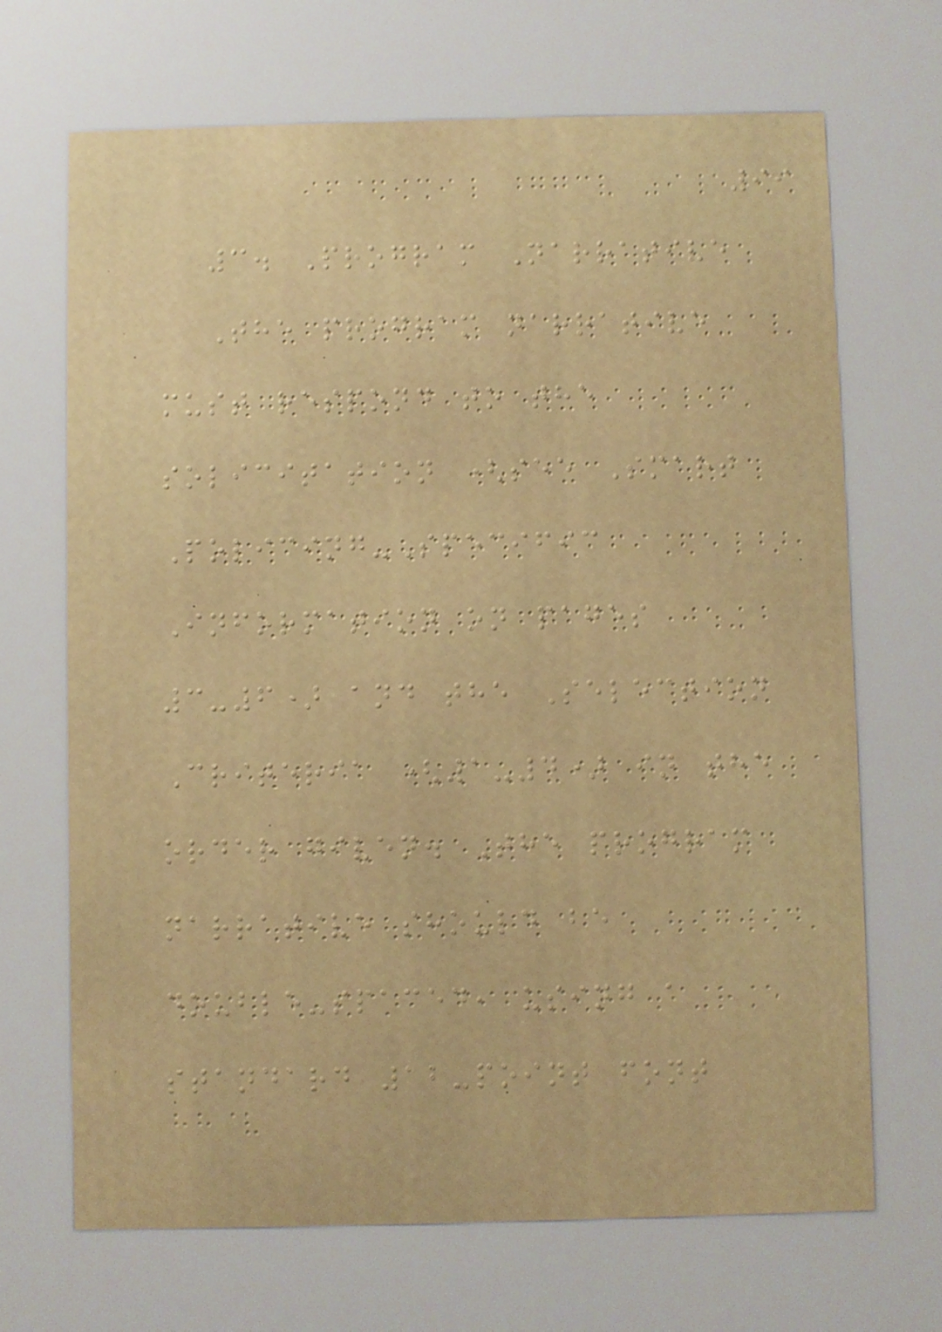99
3. Program Narrative
The program narrative
must respond to the
solicitation (see Smart
Policing-Specific
Information on pages
3-6) and the Selection
Criteria (1-4) in the
order given. The program
narrative should be
double-spaced, using a
standard 12-point font
